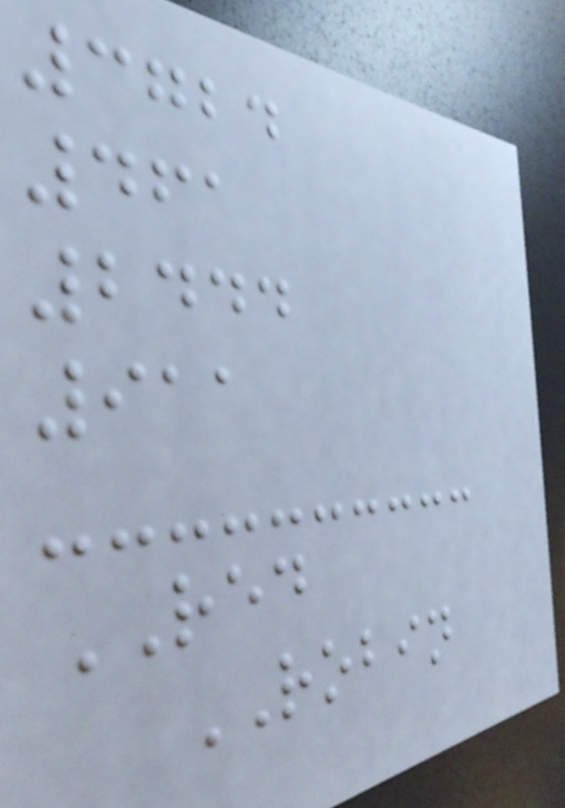3724
461
2444
911
RED
ROBIN
